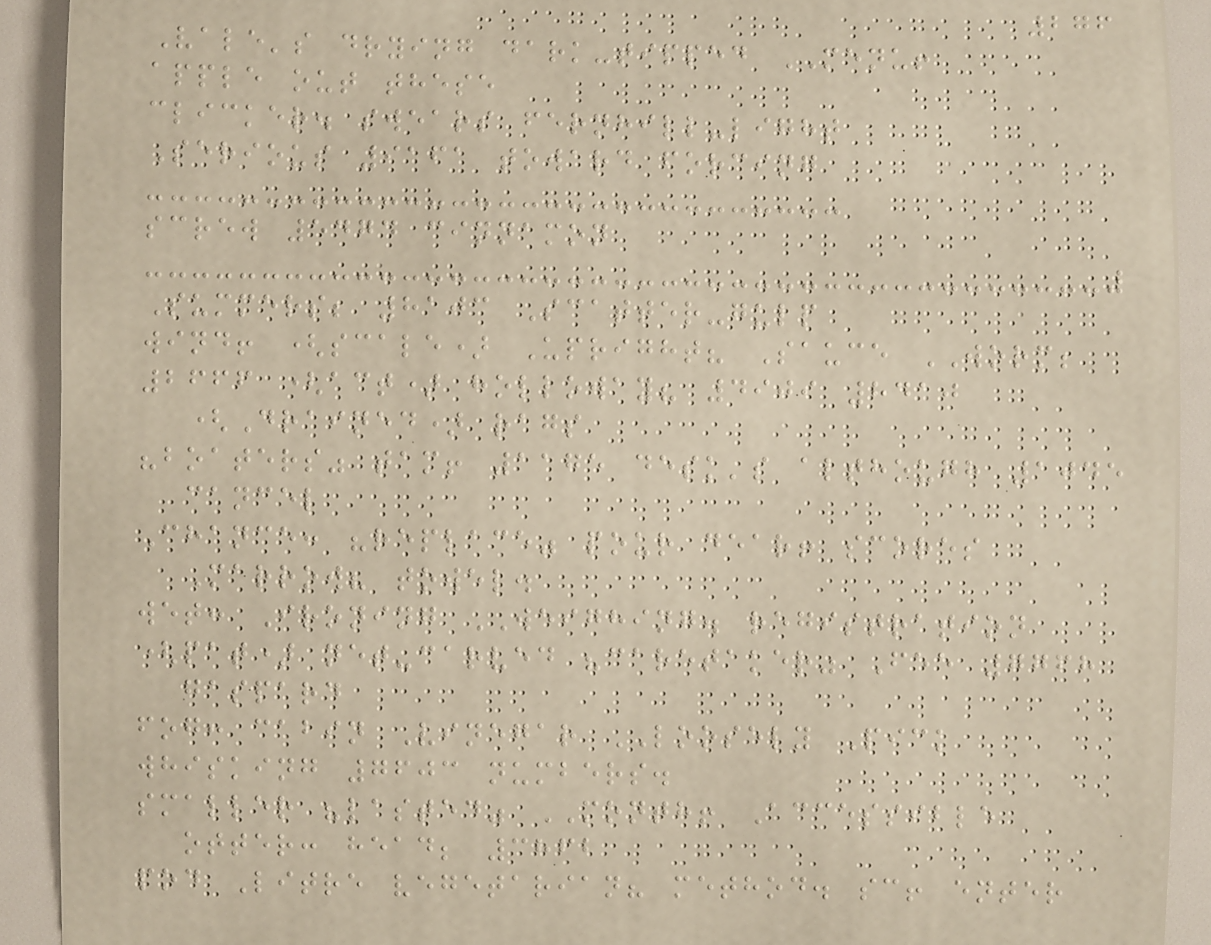276
Vale's drying dark-tipped MENU!
apple out these
clicker. swears fernhill-light
Serious 9161 toward forcing
screw 5474 cinnamon
Summers; 8103 Scatter-gulp
wind! (scale) Upright? Sauce WORM;
2666 (act) holloway? 4909 8410
(Drained) rags
"boaters" tam! 1175 desk's although 1045
cancel
Chance: "replace" pour dear! scores
Marrow? towel.
wet: Ironing WEIGHING. registration
(pat) net-carved "caretaker" Fee 7768
gaspard
fog: cabin Vinegar LOOSELY Pick
whisking 7603 numbers.
smaller "lasted" MONTH! Accessible
otter: head; 3862
pod Litre vegetarian? method. sc! enter
